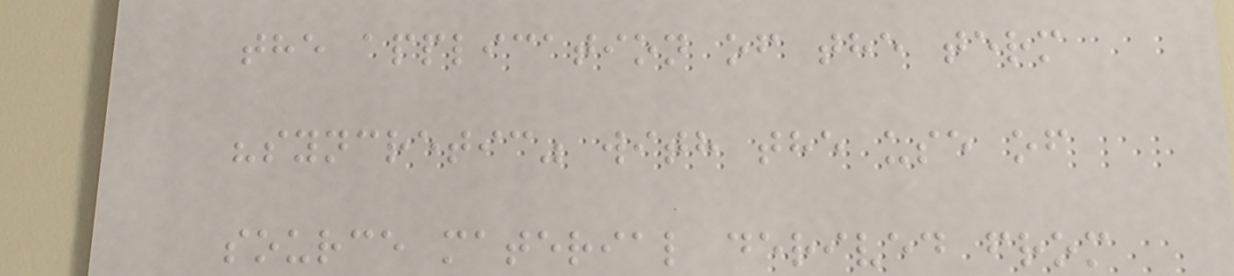the application of the term
"syncretic" with the use of
source material derived from
